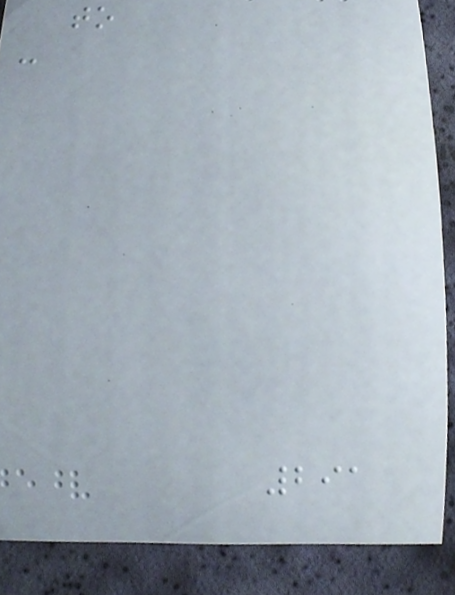to
-
291
